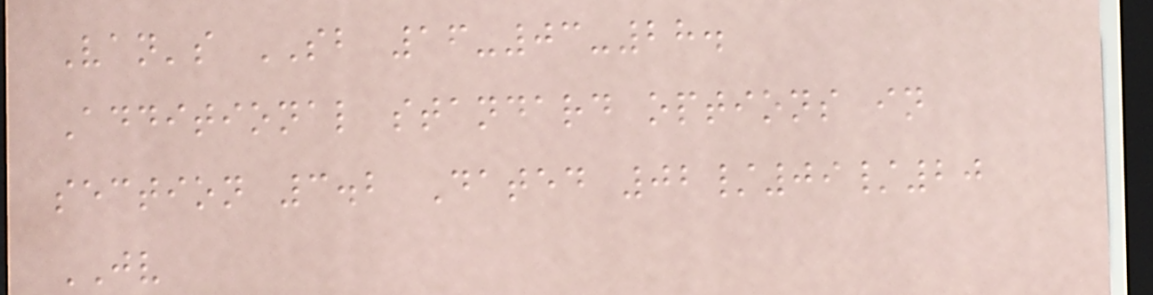Van's SB 16-03-28.
Additional standard options in
section 3.2 Dated 02/09/20
JV
